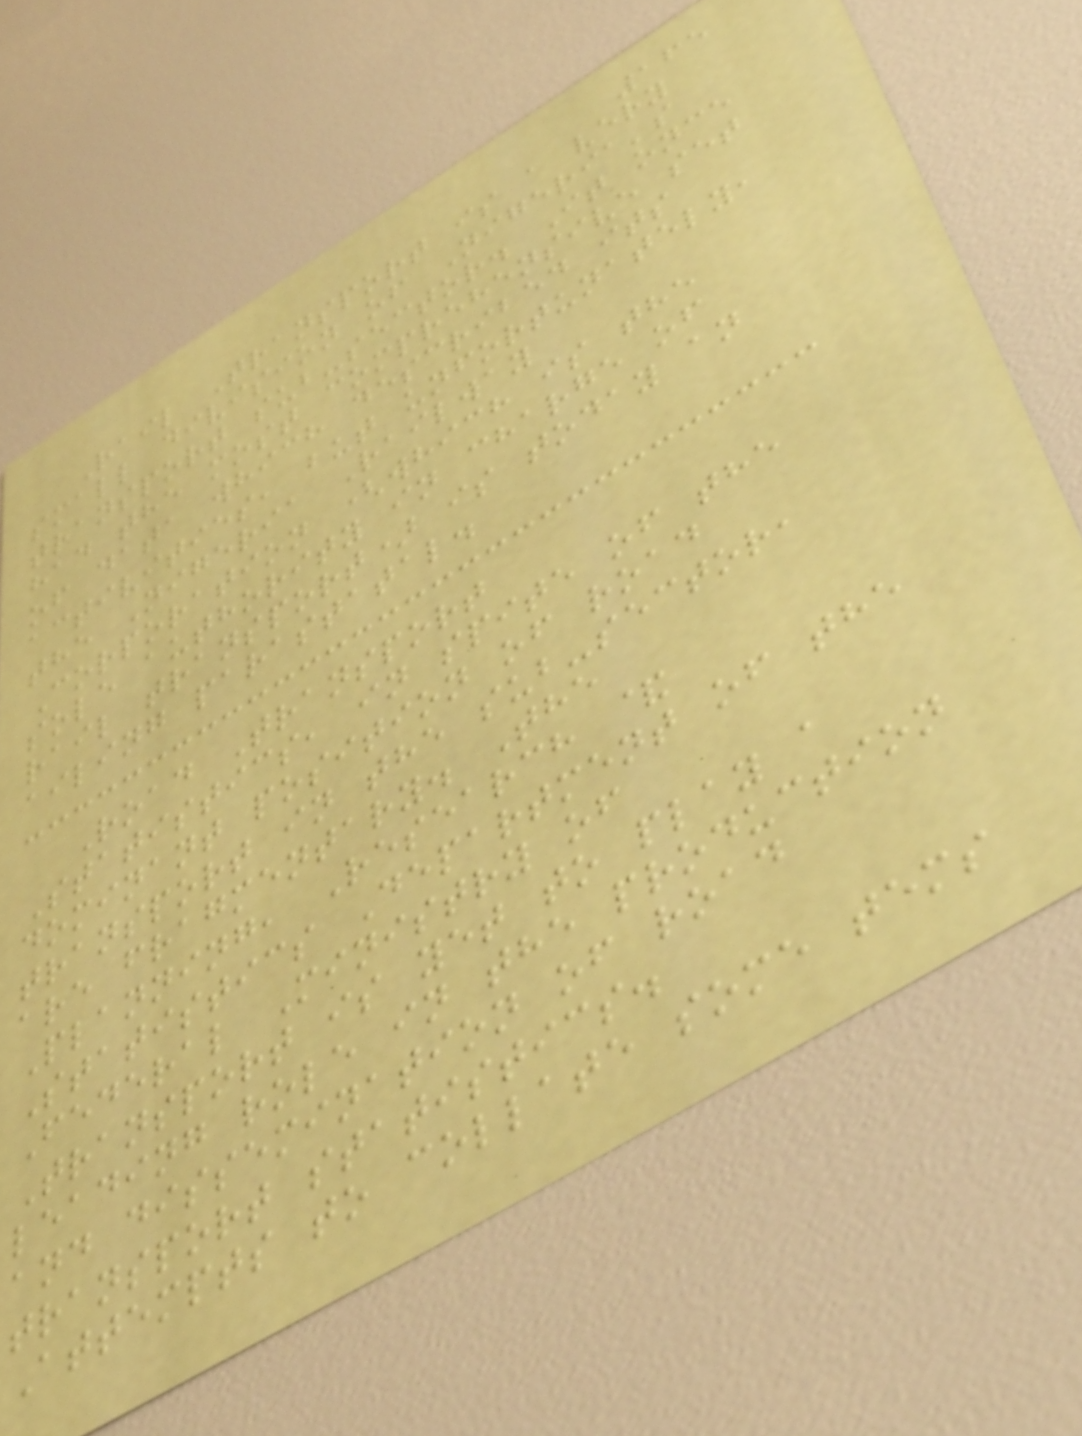165
Rail Transport is a very
small division of Nigeria's
transport sub-sector. It once
had the most comprehensive set
of data which described its
activities, but unfortunately,
the Nigeria Railway
Corporation (which is the
sole authority in charge of
rail transport) is today an
ailing parastatal.
Road Transport
Statistics, in spite of the
dominant position of road
transport in the sub-sector,
are fragmentary. The
Planning, Research &
Statistics Department of the
Federal Ministry of
Transport is yet to play a
leading role in the production
and dissemination of road
transport statistics.
Attempts to collate some tems
